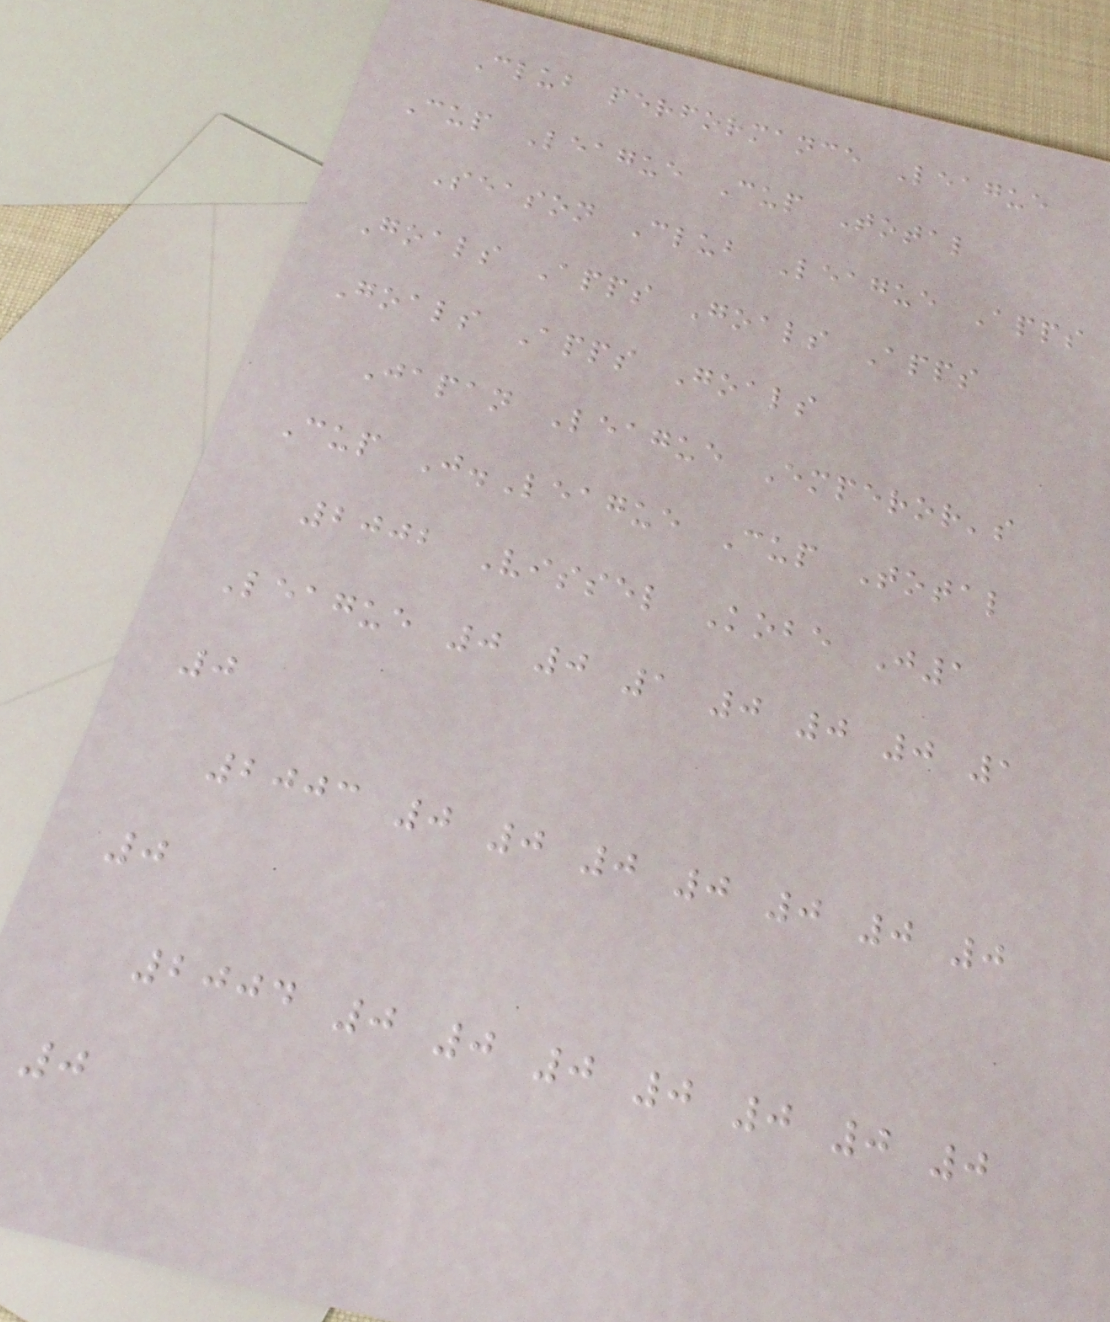Club performance League
Cup League Cup Total
Season Club League Apps
Goals Apps Goals Apps
Goals Apps Goals
Japan League Emperor's
Cup J.League Cup Total
2002 Vissel Kobe J1
League 0 0 1 0 0 0 1
0
2003 0 0 0 0 0 0 0
0
2004 0 0 0 0 0 0 0
0
